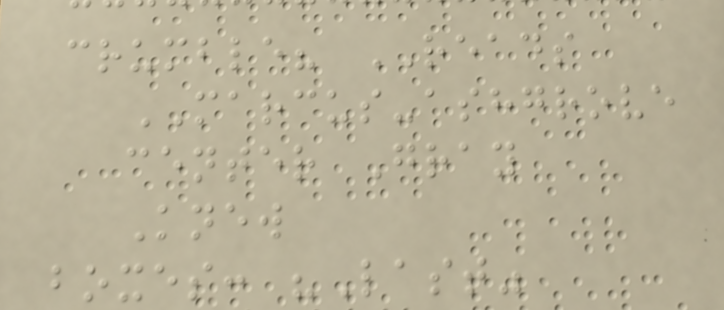crumble? READS
MARCUS-ashgrove
center Gray
Knew
boxes: "Last"
